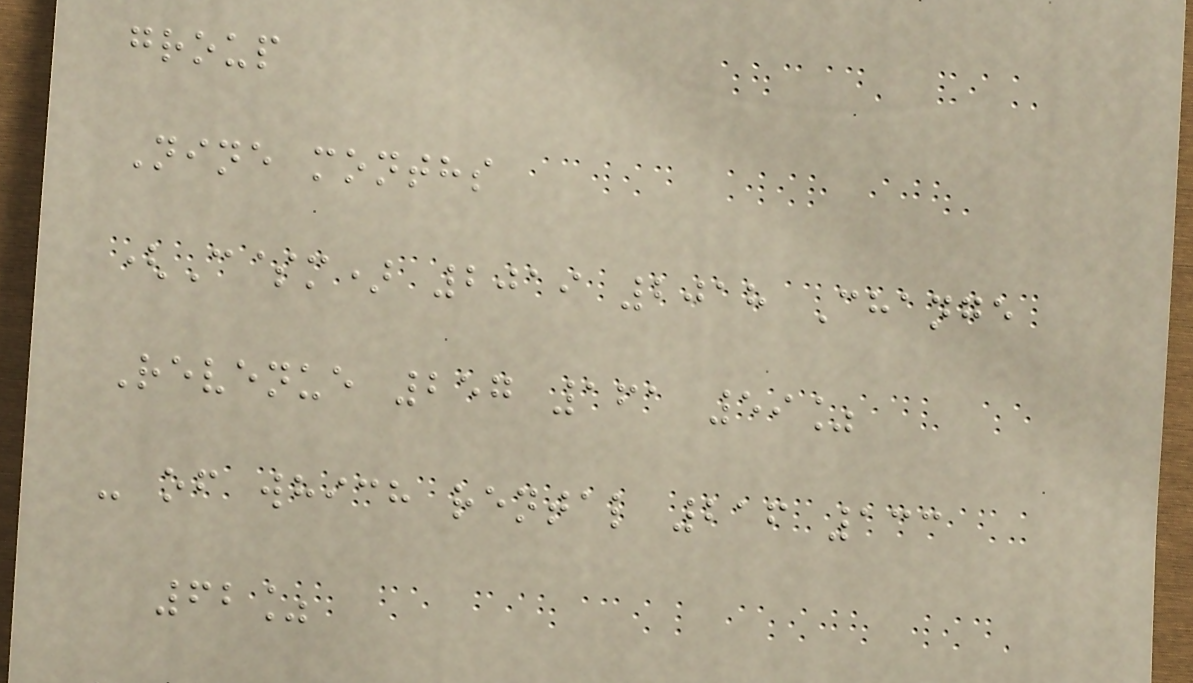group
Nine months
(C$m) 2019 2018 Change
Revenue 257 161 59%
- of which rental 216 133
62%
